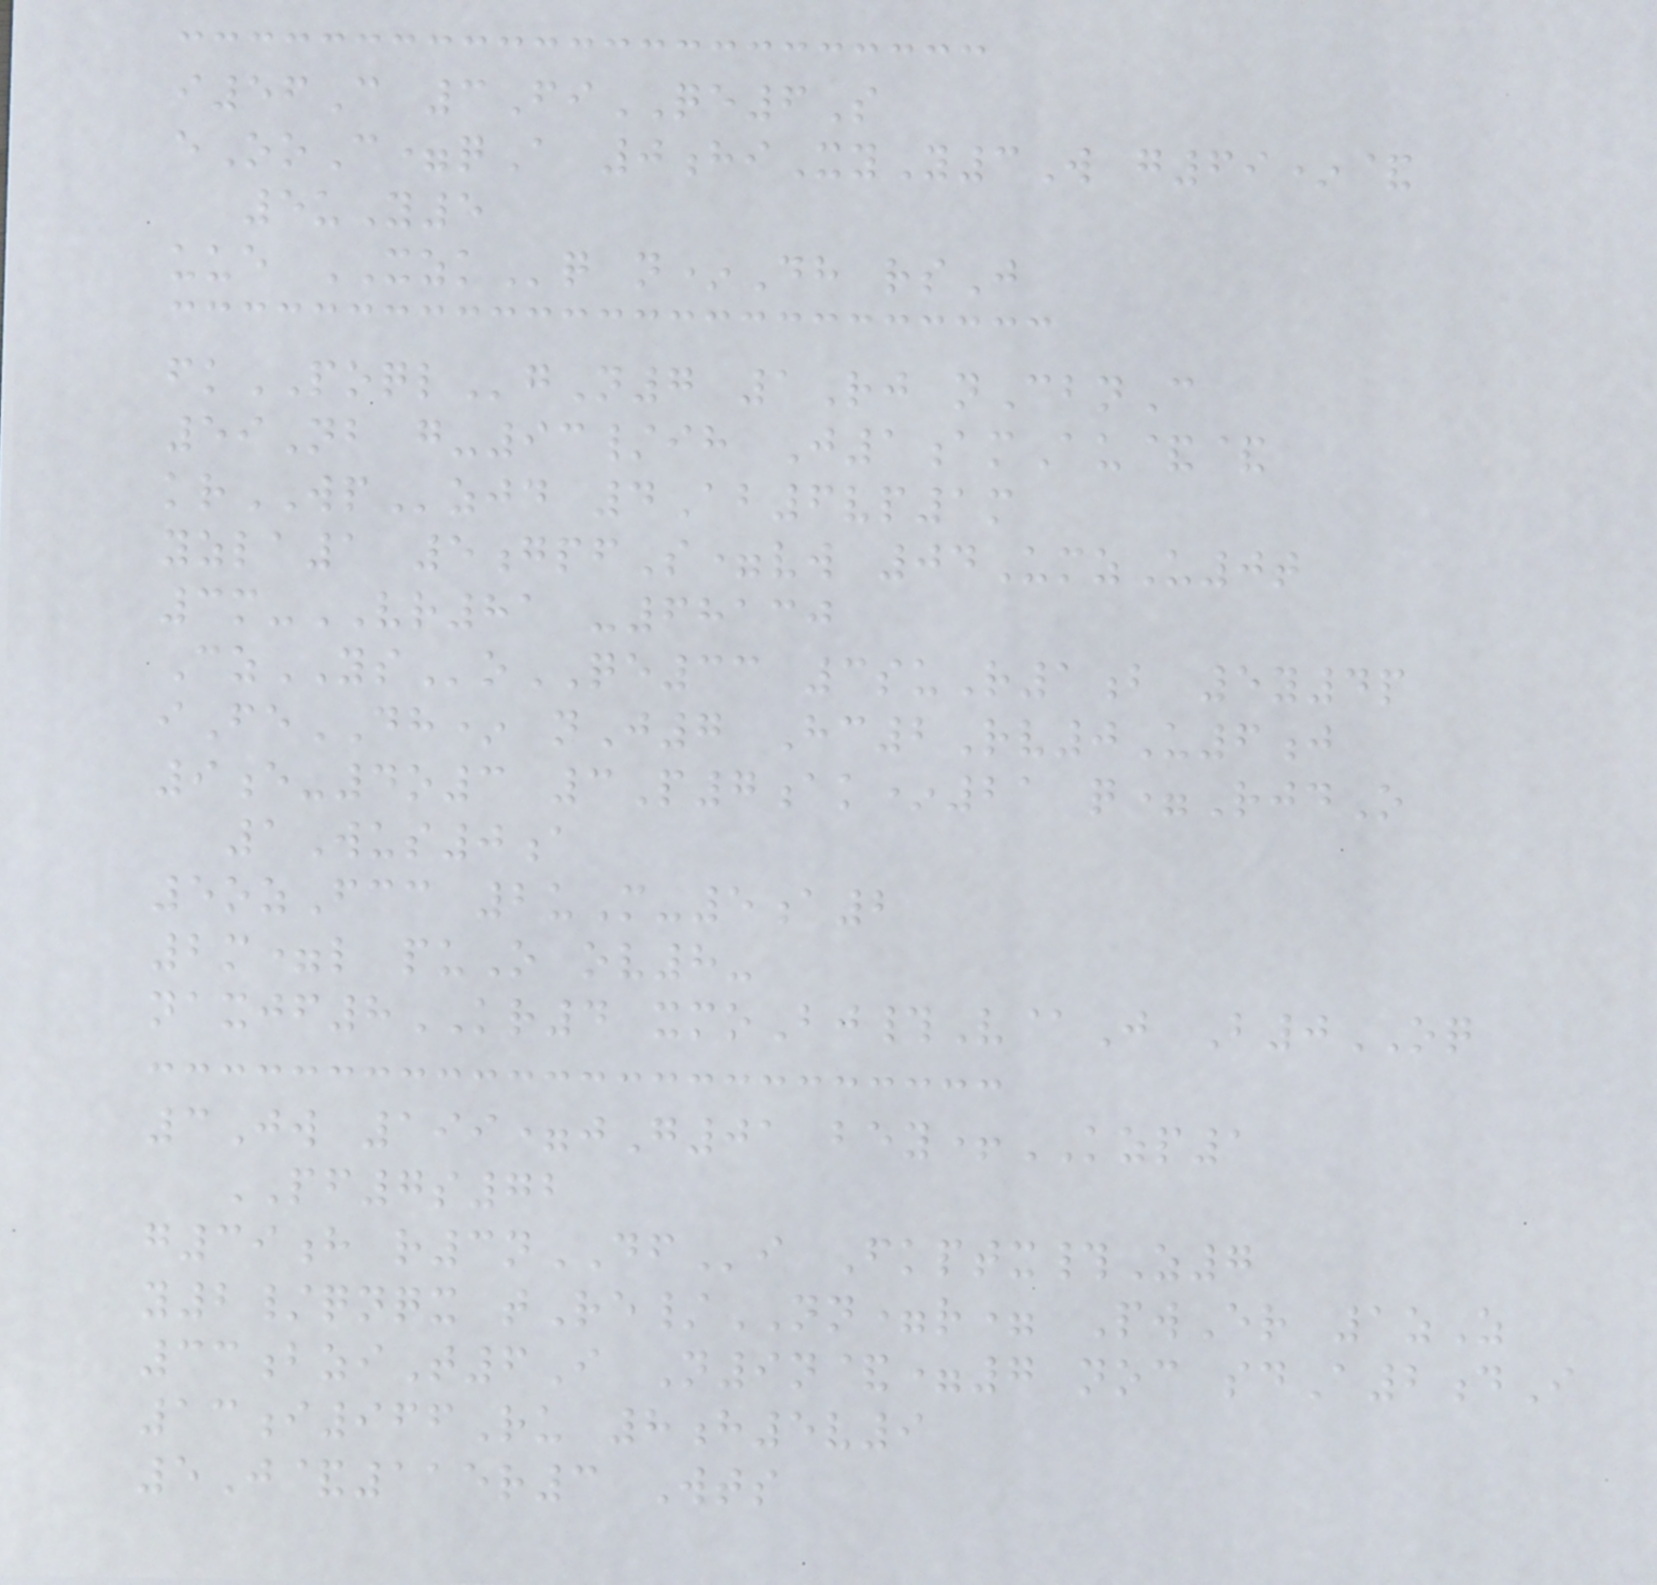i56C 3FiQE6S
eOoC=qA 0hiXyY3W g69*&
5uY5
uue XZKq n*Dh rsJ
fkPOQLgN7 1Rj nCbnC
59Nb g-93/ih J1amAu&&
krWPzjd 4Ab6vp1m
yzla1 5gpfS=vw 04UmzU0t
3m-VR81 -68130
CzYSoQE33 3suR1b 5y4p
iFeDH* nJ7 Hc2Rv0U6j
9e-4o3 3P7ak*21 q=RjdO
1Wus0a
5ozFcc 2uM-5a2
2m=l puO ov8-
naxjf8KR4 xmoBj#V@J B0OQ
3Jw 199=jG01 bey+KZP1
PF7s72
g39h r3nDFi Fkptx#Z7
y2/qnqx tRe/NN=r= PwEr 1zZ
33bziT6I N9n&=7 noc sdA2dI
13i966Ru 8h5v9
5J&115r3 Wts
